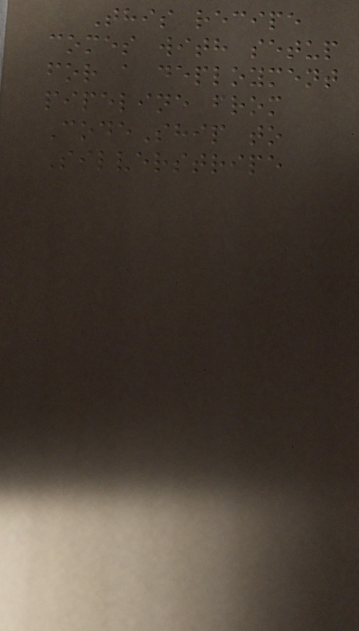This recipe
comes with setup
for a deployment
pipeline from
CodeShip to
Silverstripe
